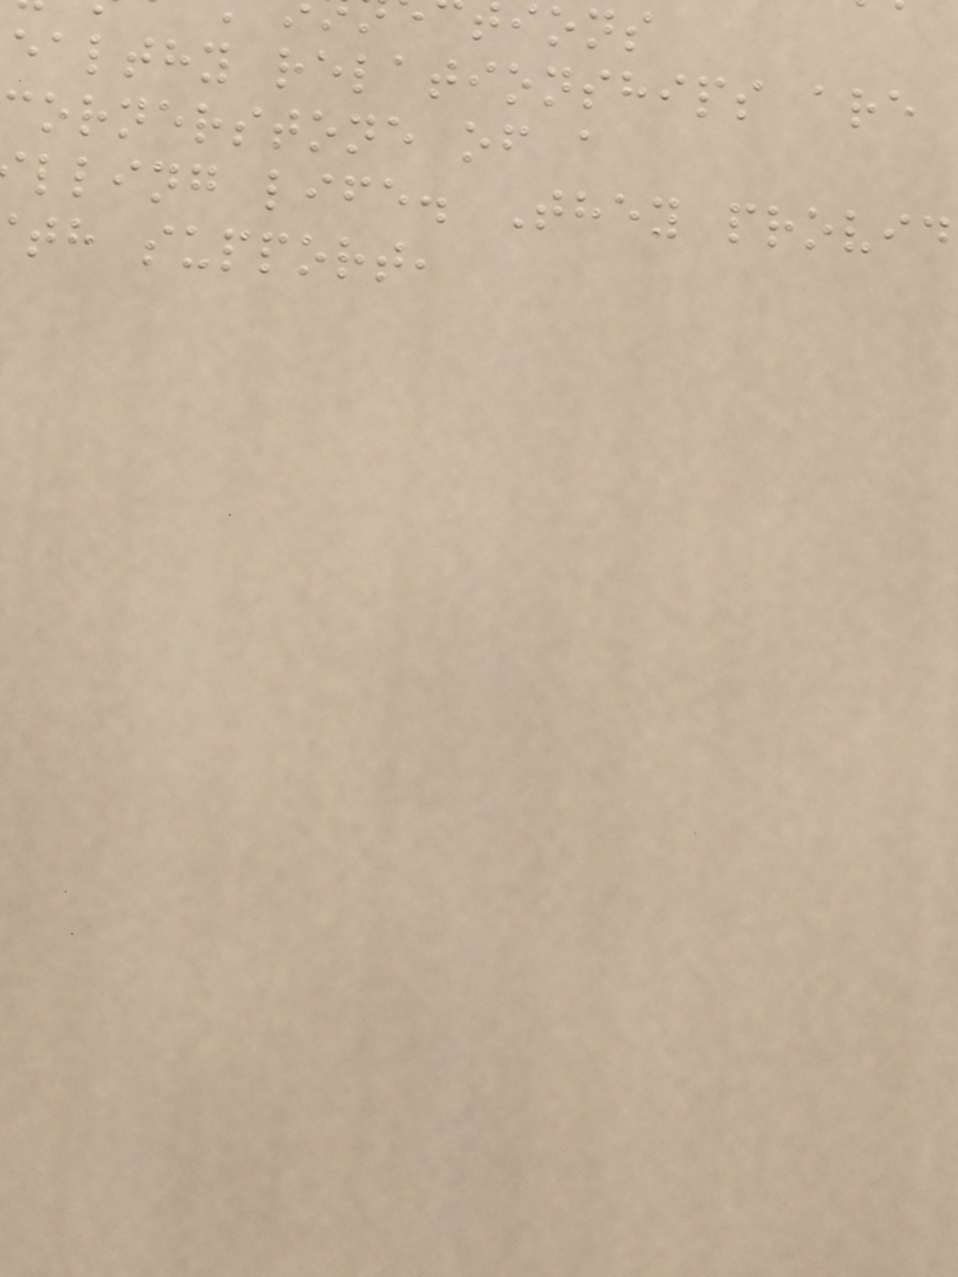ealthy relationships are
cornerstone of a
lling life. They provid
th support,
